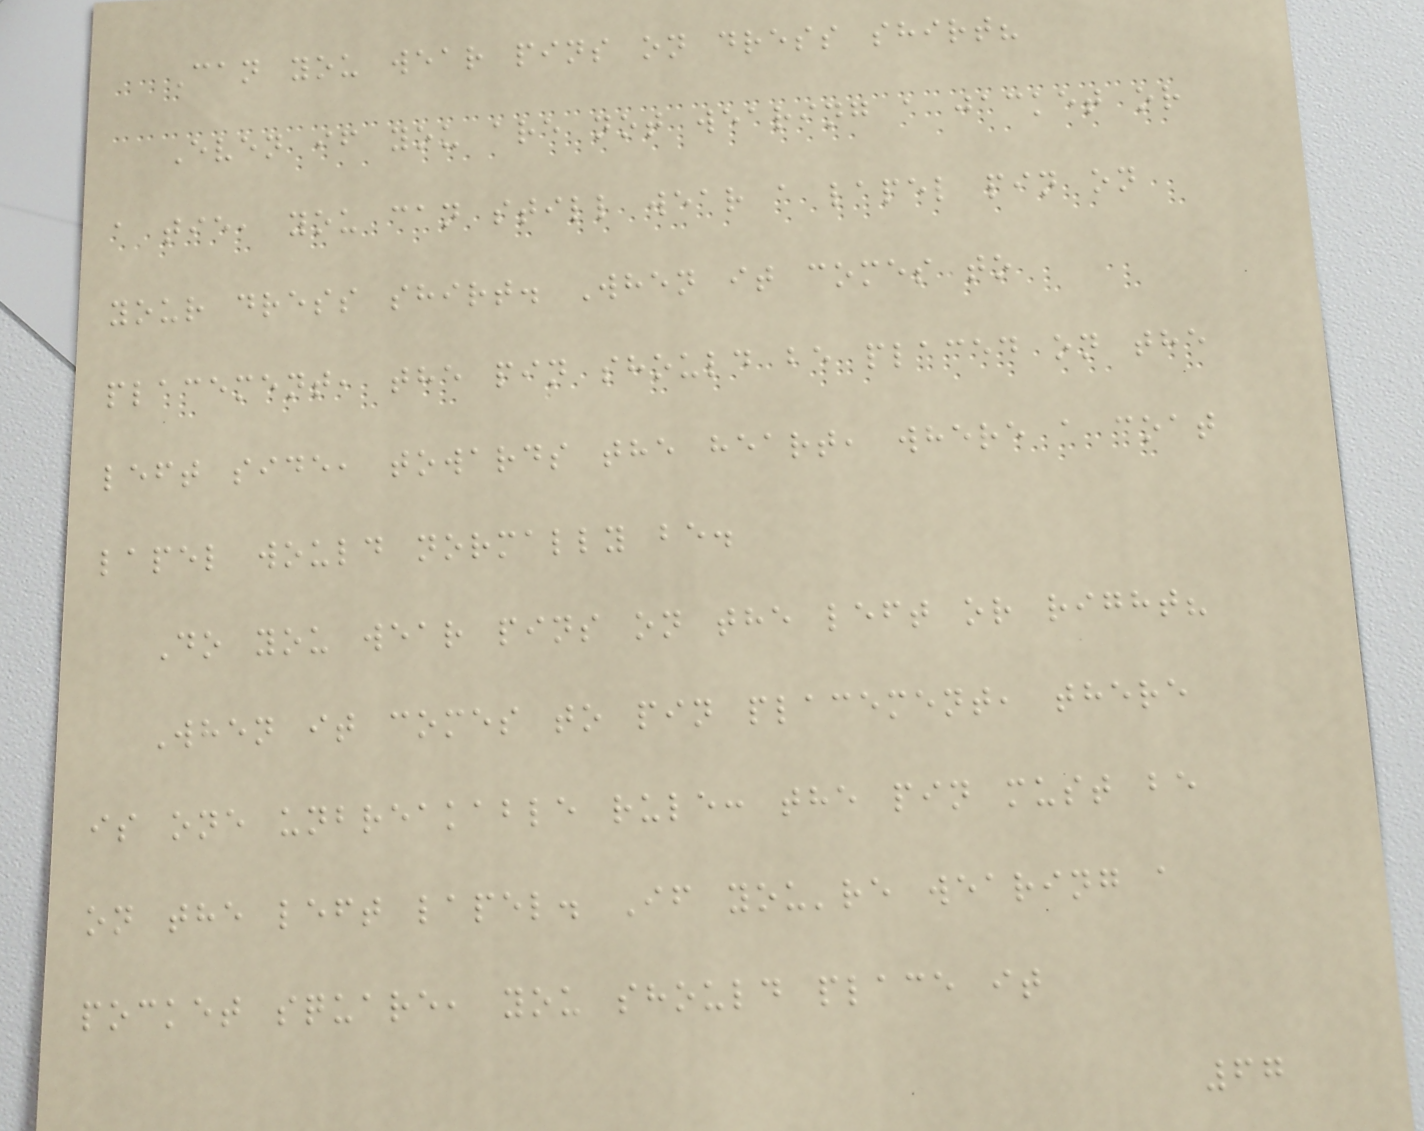Can you wear pins on dress shirt?
Even if you are not wearing a jacket or
a tie, you can still wear a lapel pin on
your dress shirt. When it comes to
placement, the pin should be placed on the
left side, towards the heart, where a coat
lapel would normally be.
Do you wear pins on the left or right?
When it comes to pin placement, there
is one unbreakable rule: the pin must be
on the left lapel. If you're wearing a
pocket square, you should place it
67
